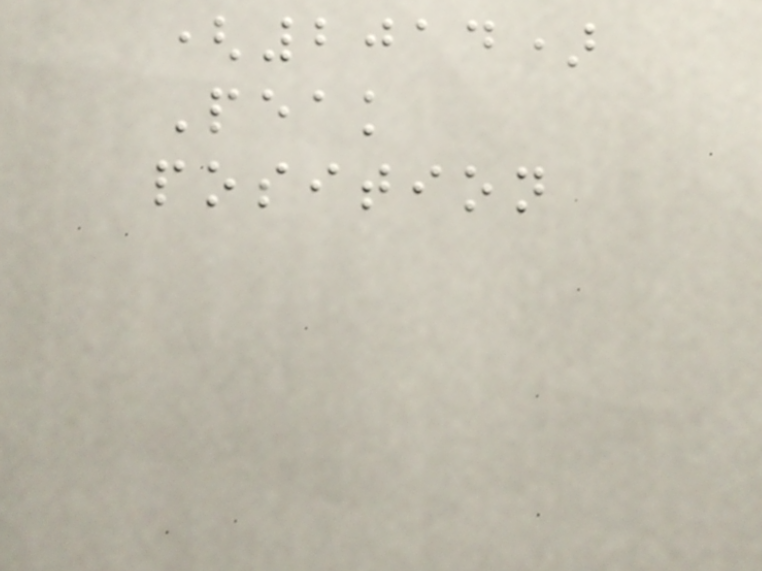(2014)
Peak
position
